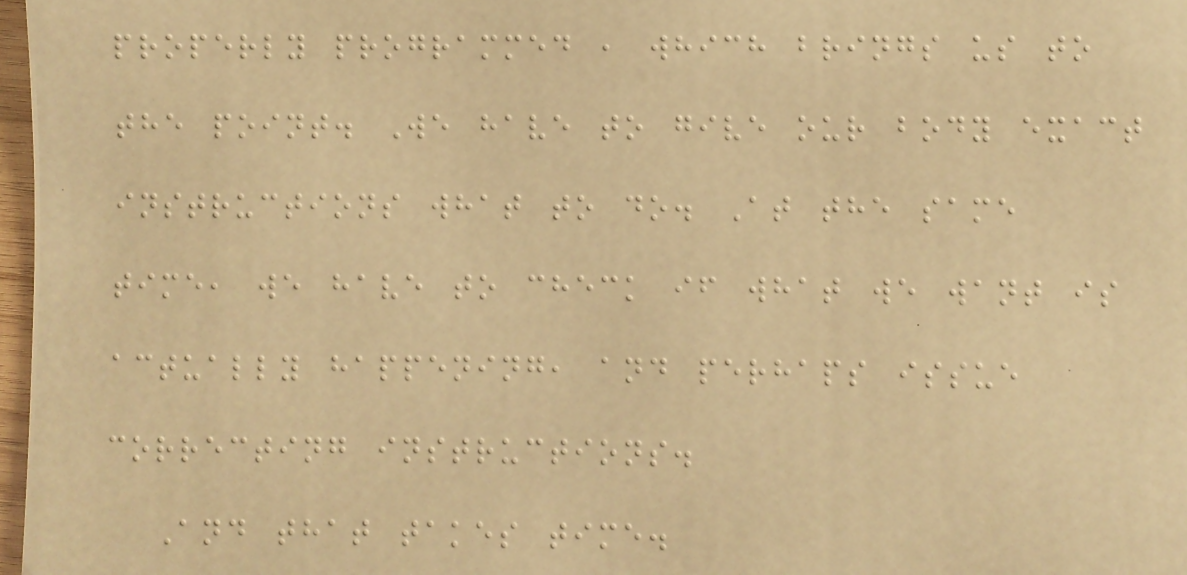properly programmed , which brings us to
the point. We have to give our body exact
instructions what to do. At the same
time, we have to check if what we want is
actually happening, and perhaps issue
correcting instructions.
And that takes time.
